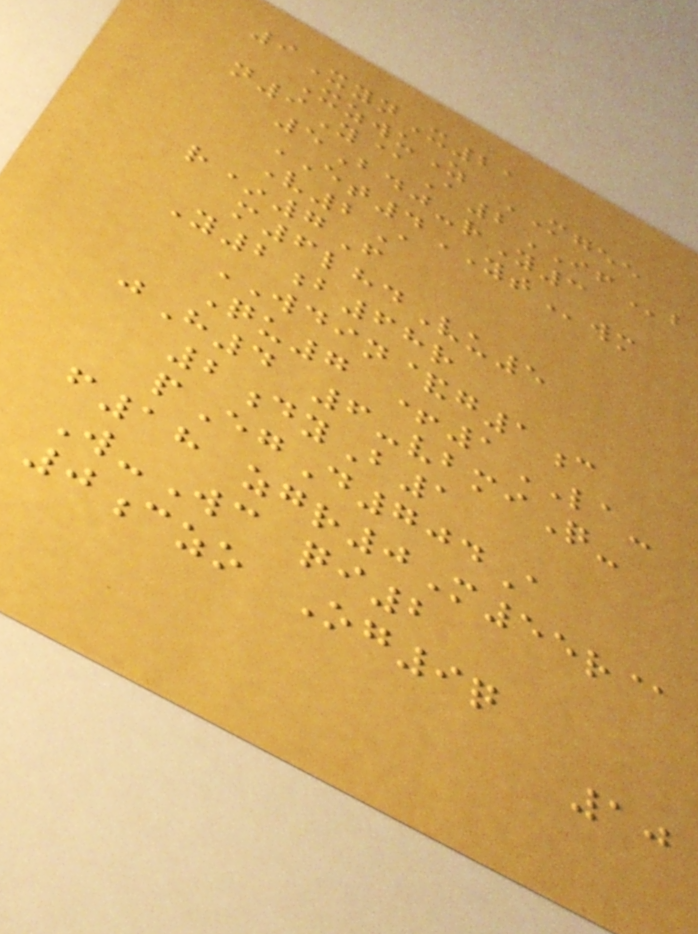9XynX21
XzwuZ MGEE
n9Y@A2IFb
5Bdj-rY3
ET4YTwm
V2A
r*7F
m6lhdVu5
Y2b68r
WDIN&g1c
Qu7 +1LA-
jH4 6-vbmiQ-
2dyB1
pEgD704A
f18 zgr0M55r@
W-Wc qi2
0czo Og9q
10
